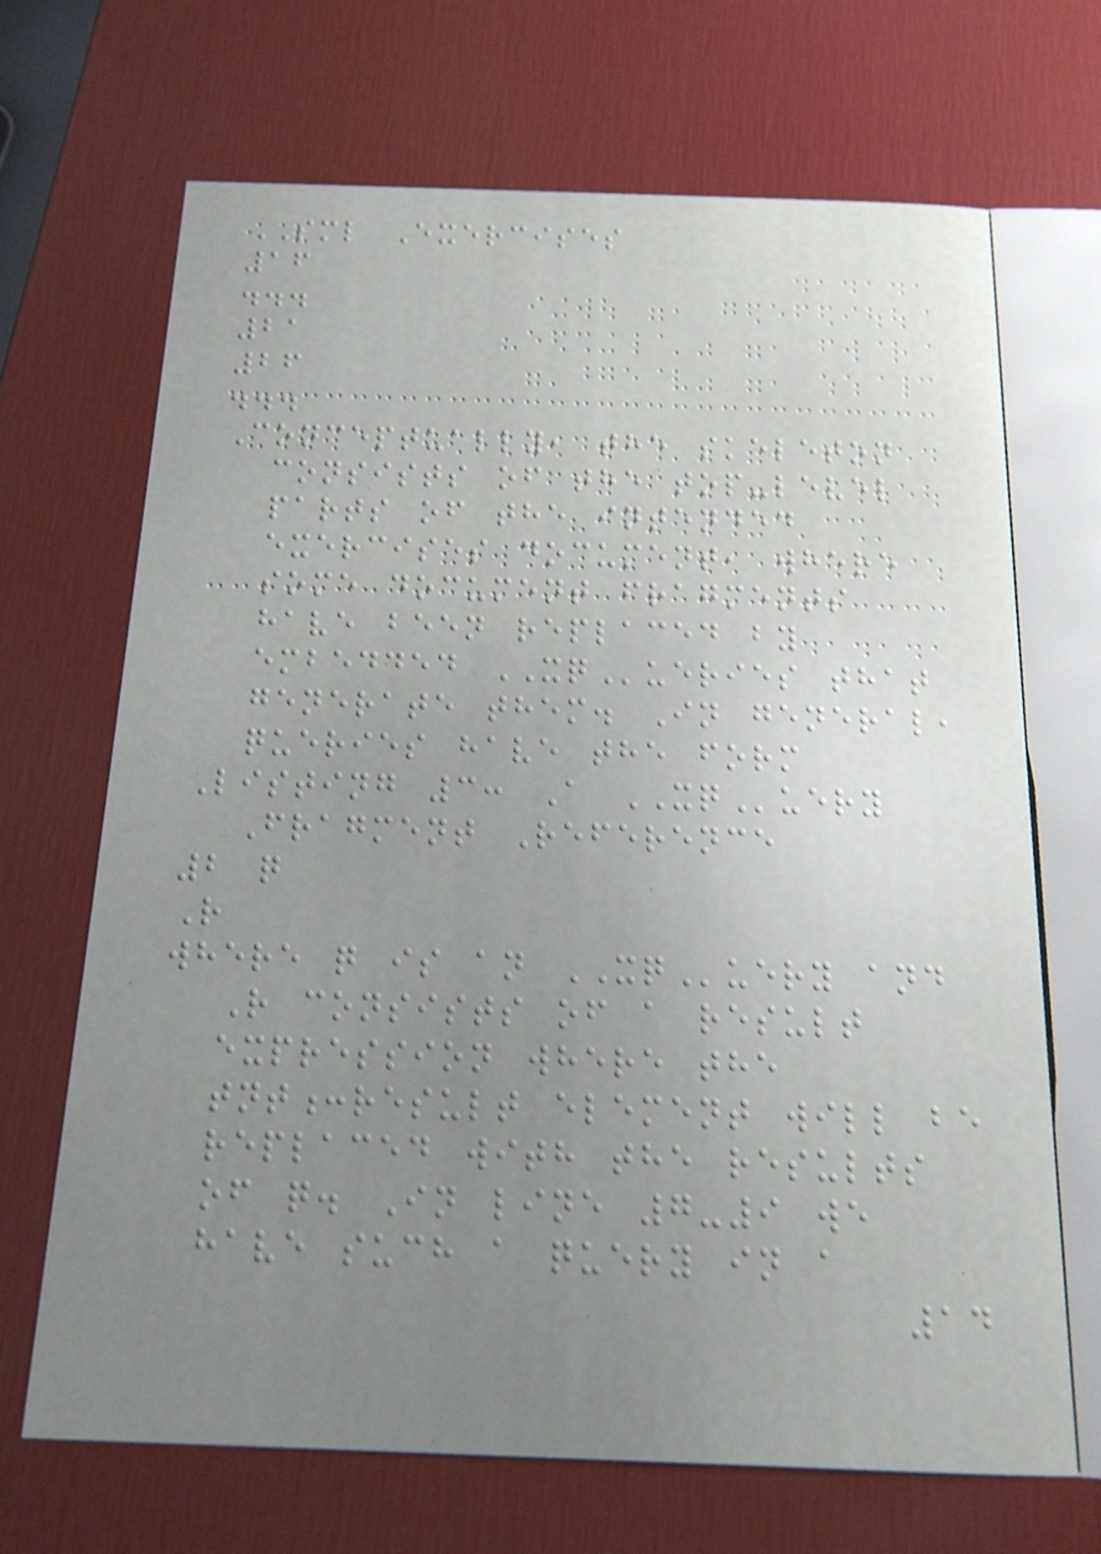SML Exercises
16
...
21
26
...
Conceptually, the skeleton
consists of the top-level
parts of the intended
exercises document, where
some document fragments
have been replaced by
embedded XQueries that
generate them. In general,
queries have the form
Listing 3: A XQuery
Fragment Reference
2 q
R
where q is an XQuery and
R consists of a result
expression where the
tnt:result element will be
replaced with the results
of q. In line 7-9 we
have such a query in a
14
